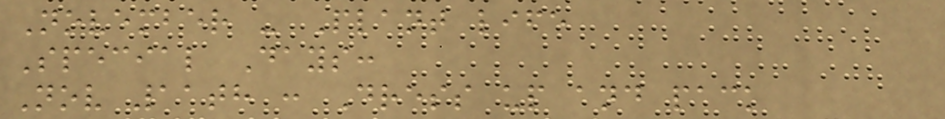November - Plant life
Special Days:
Nov 11th : Dress up and pack
